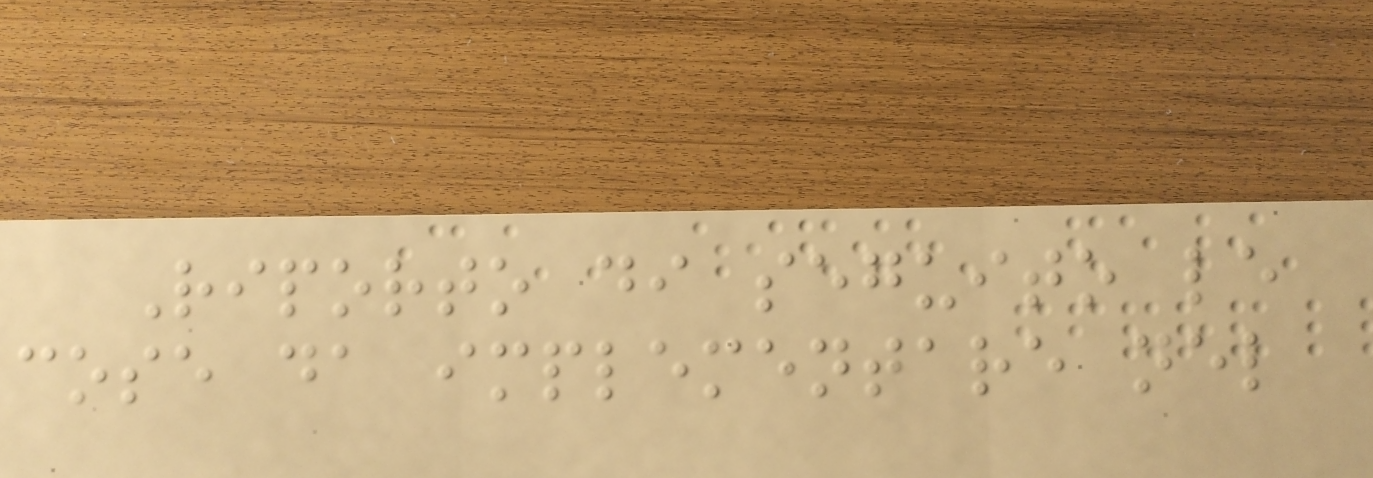Riporto di seguito le
cose da implementare nel
